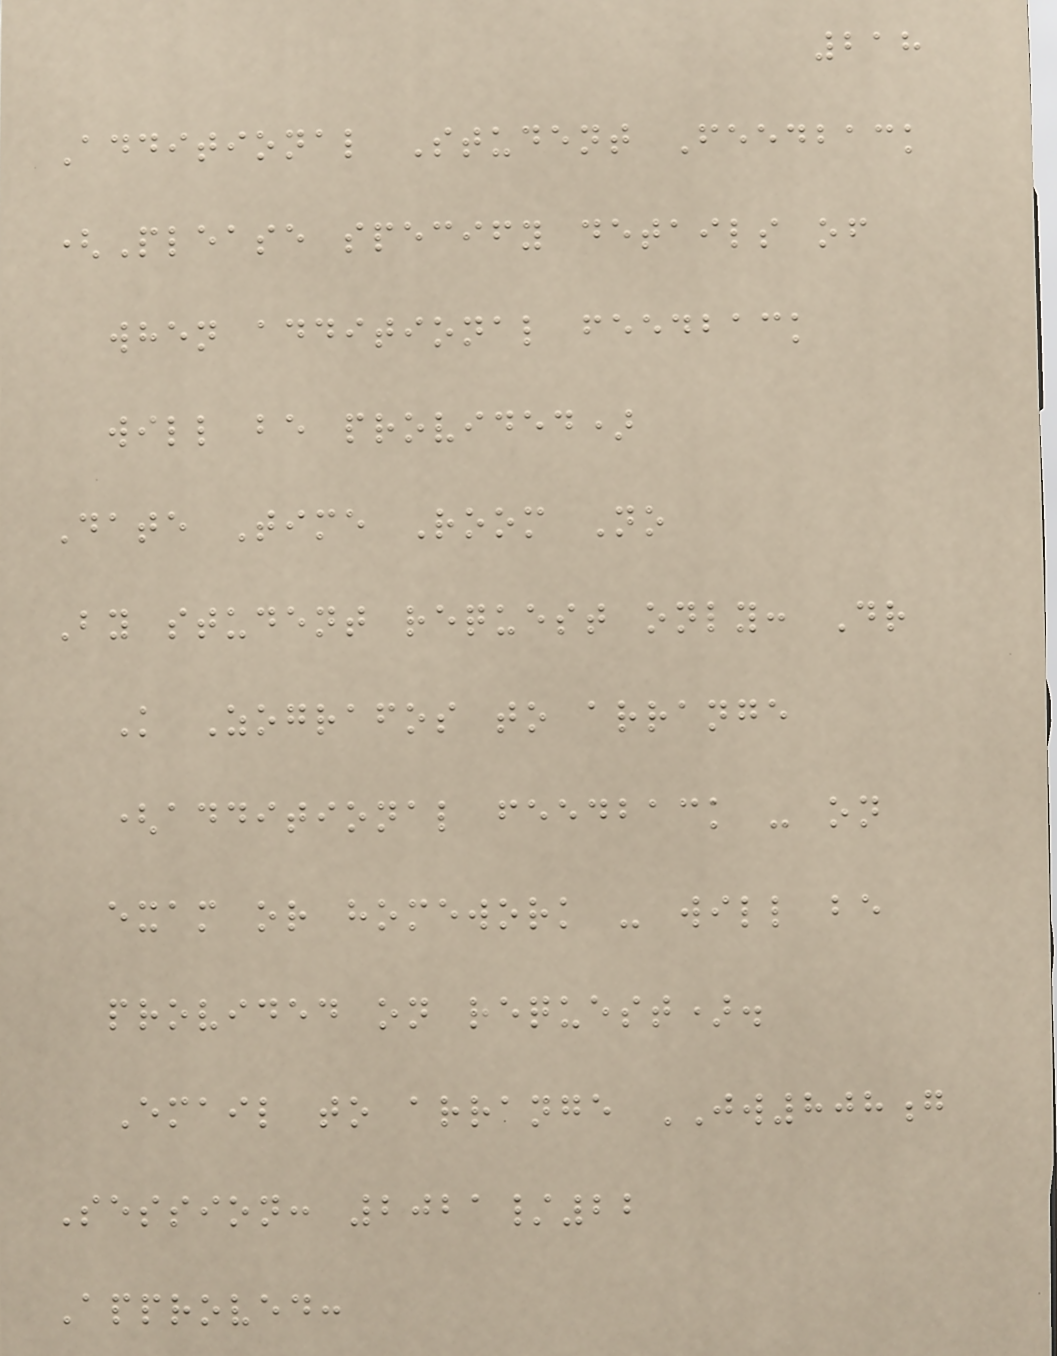218
Additional Student Feedback
(Please specify details of
when additional feedback
will be provided)
Date Time Room No
By student request only: Dr
K Zografos to arrange
(additional feedback - on
exam or homework - will be
provided on request).
Email to arrange JW808g
Session: 2021/22
Approved:
